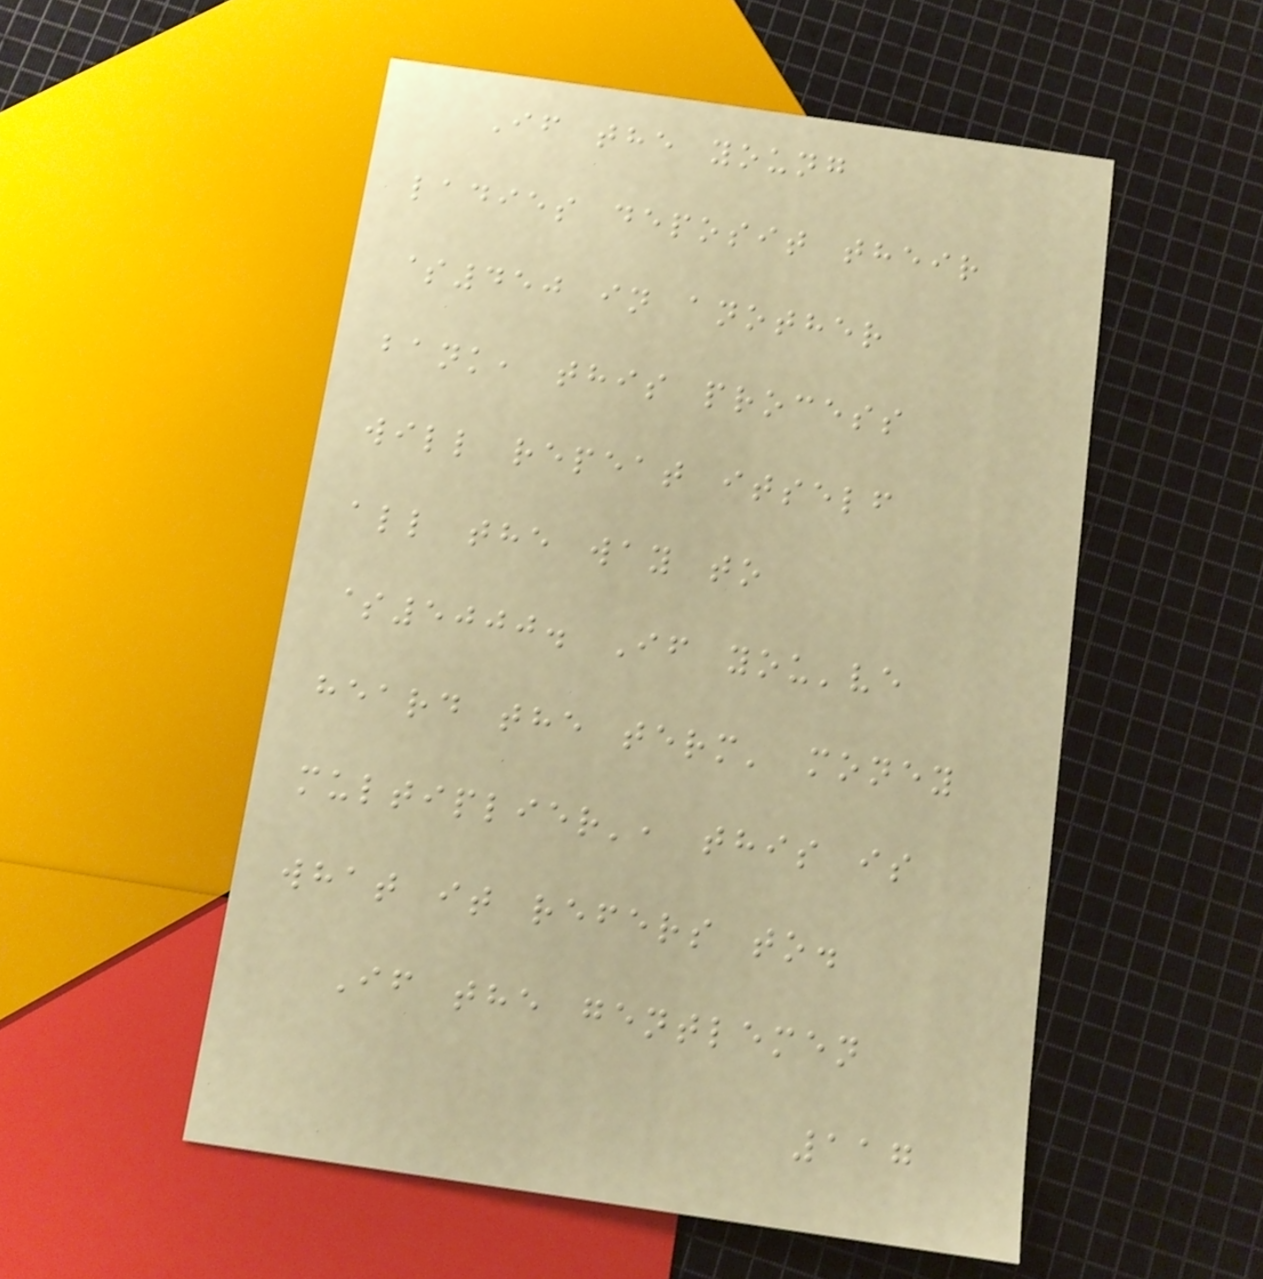If the young
ladies deposit their
$450 in another
bank, this process
will repeat itself
all the way to
$5000. If you've
heard the term' money
multiplier', this is
what it refers to.
If the gentlemen
117
